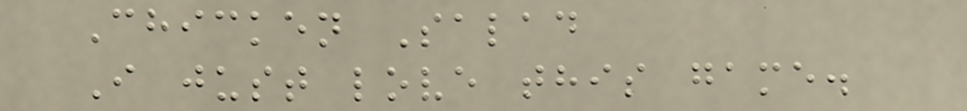Chicken Salad
I just love this game.
